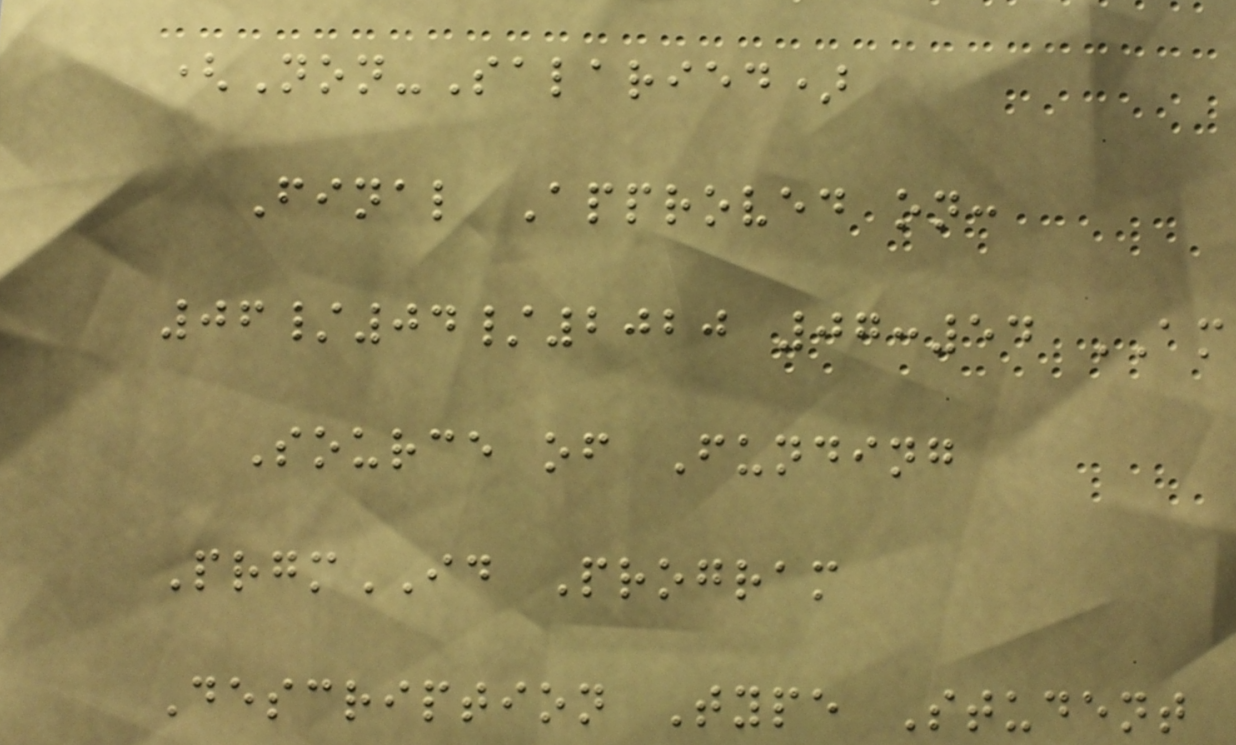(Non-Salaried)
Final Approved on:
06/04/2020 07:54 AM
Source of Funding
PrgmID Program
Description Type Student
